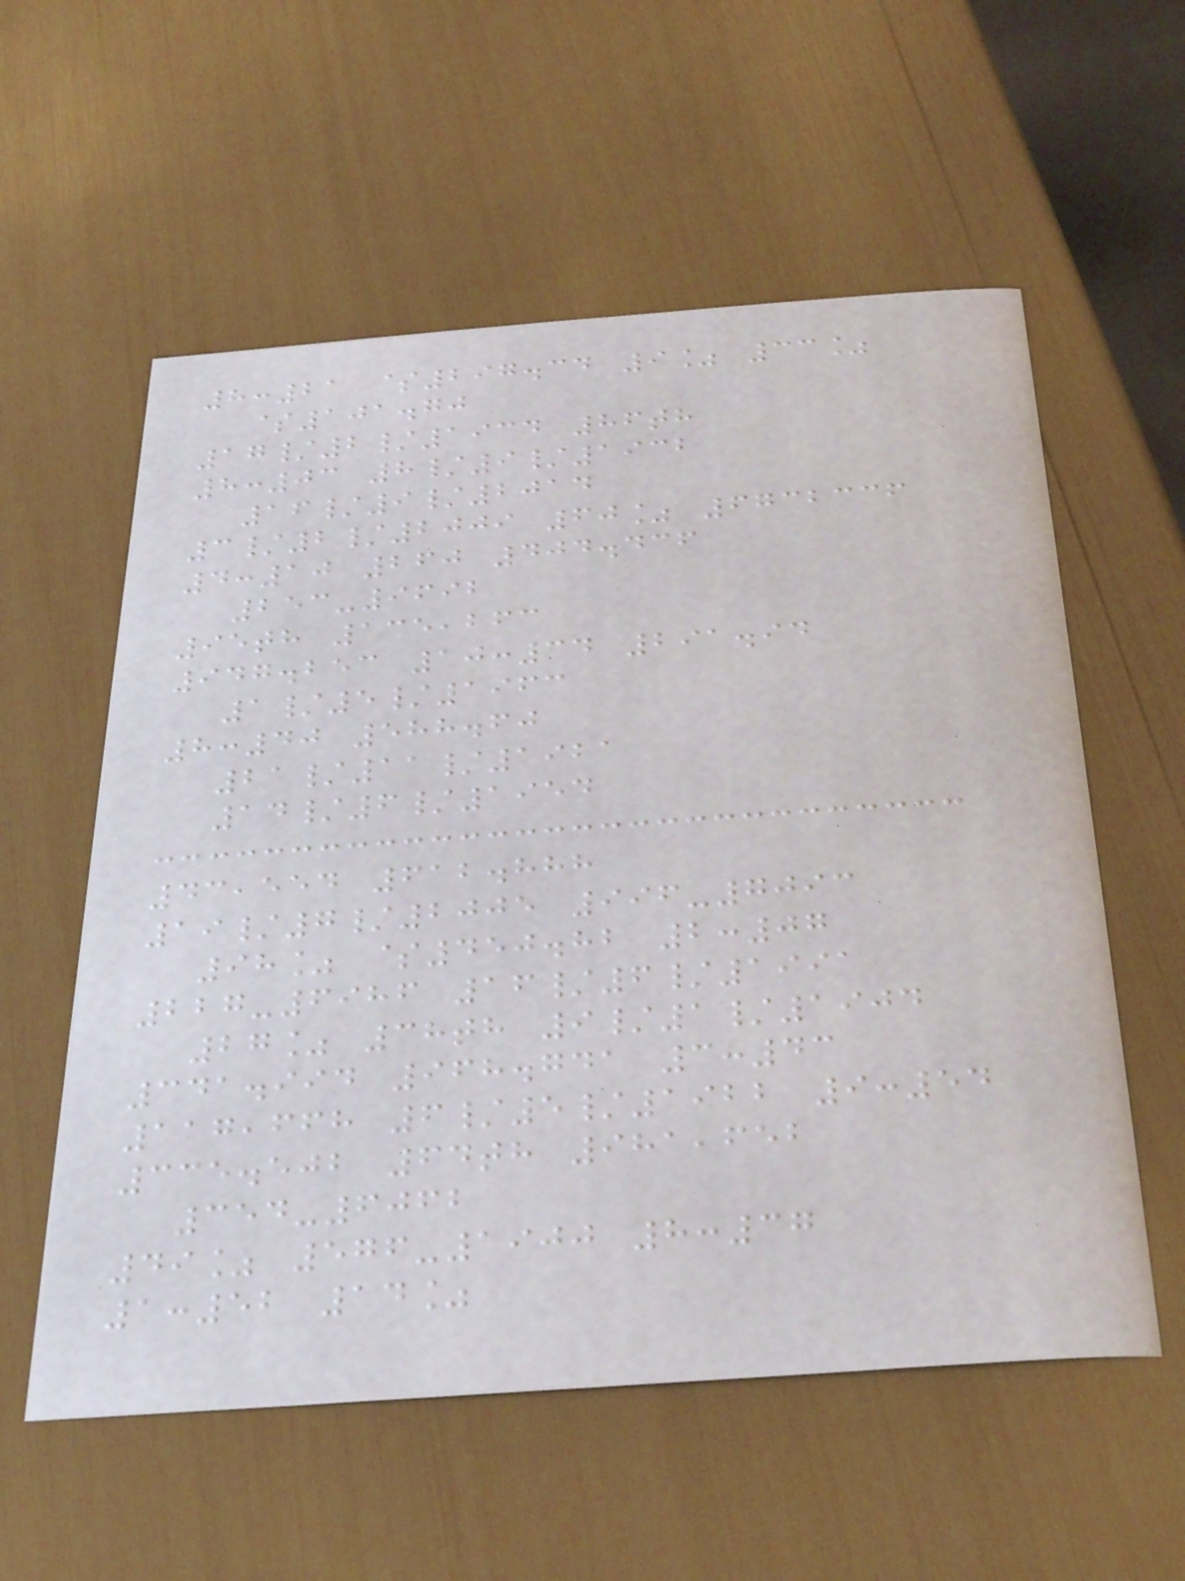8:21 $297.34 9% 33%
$101.70
17/2/1934 86th
8:03 8/9/1932
16/9/2014
3/2/2009 60% 6732336
4:10 260 404.436
253-9692
95th 135,263
947.253 10:34 291.94
1/5/1963
8:40 588.60
21/11/1921
14/6/1954
43,554 612.888
19/7/2005 996-7093
98% $450.82 2:07
227-6986 16/6/1991
27% 38th 9/1/1904
341.994 968.741 3:43
117,668 6/5/1922 9:54
335.502 64th 981,652
354-6062
49% 576-1900 8:37
1:52 14%
